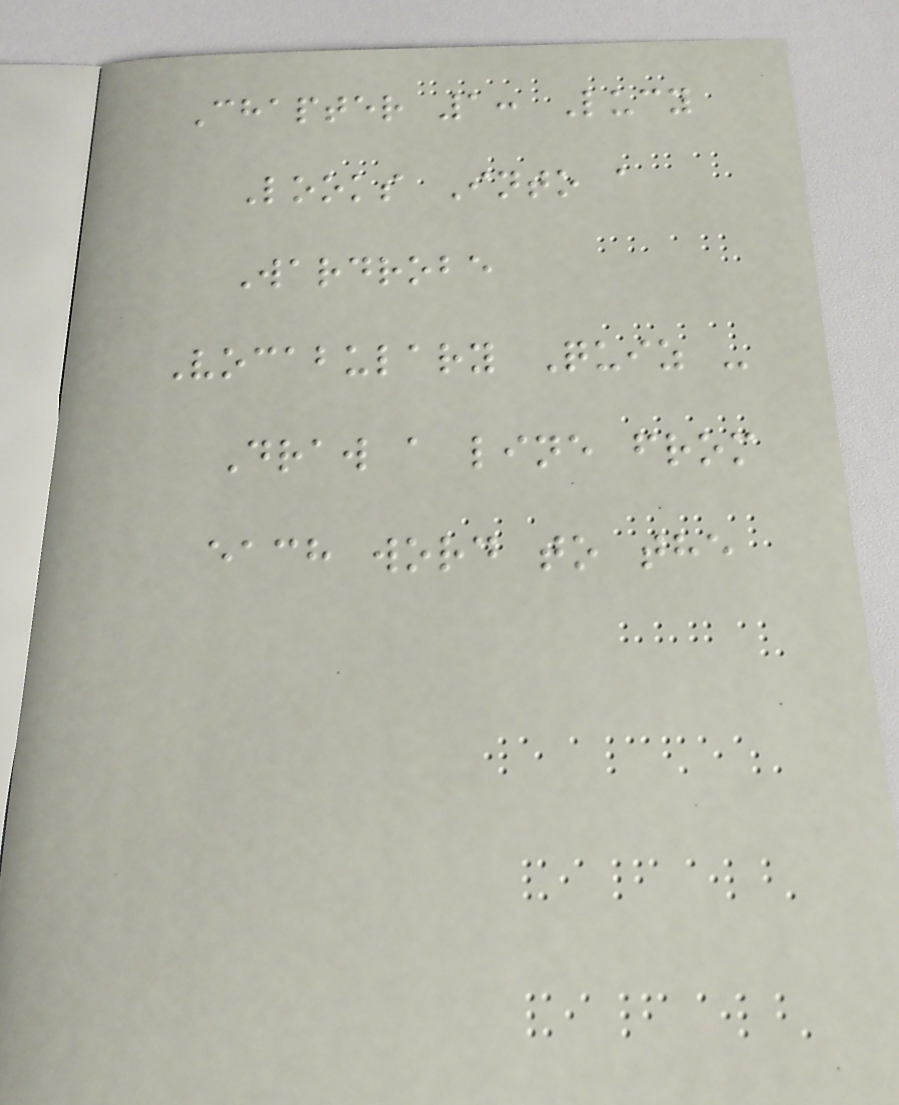Chapter 1: Lucy
Looks Into a
Wardrobe
Vocabulary Quiz -
Draw a line from
each word to the
